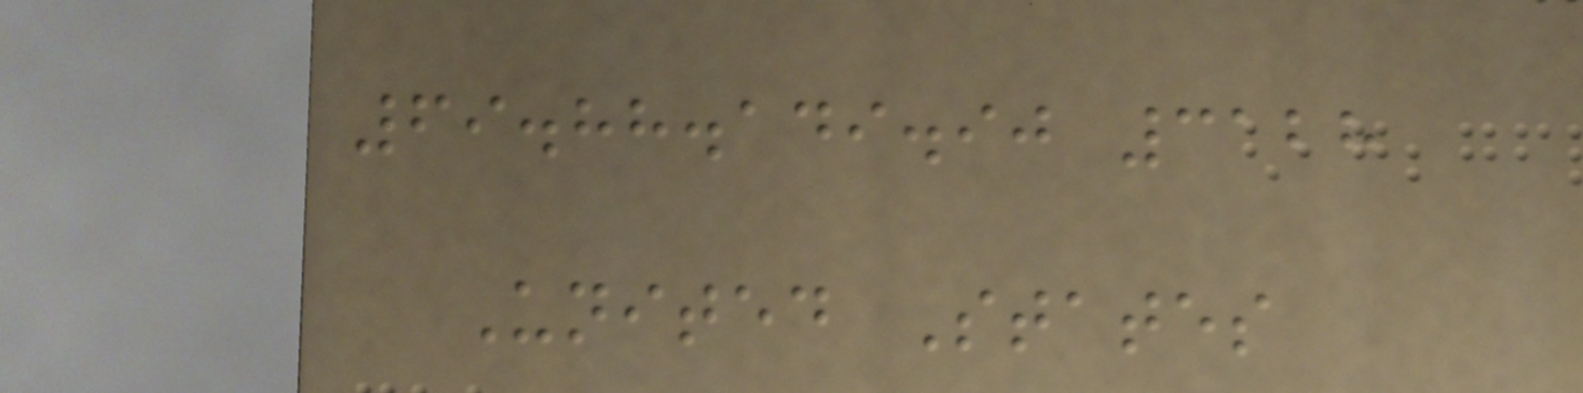69.88.149.90 3128
United States
